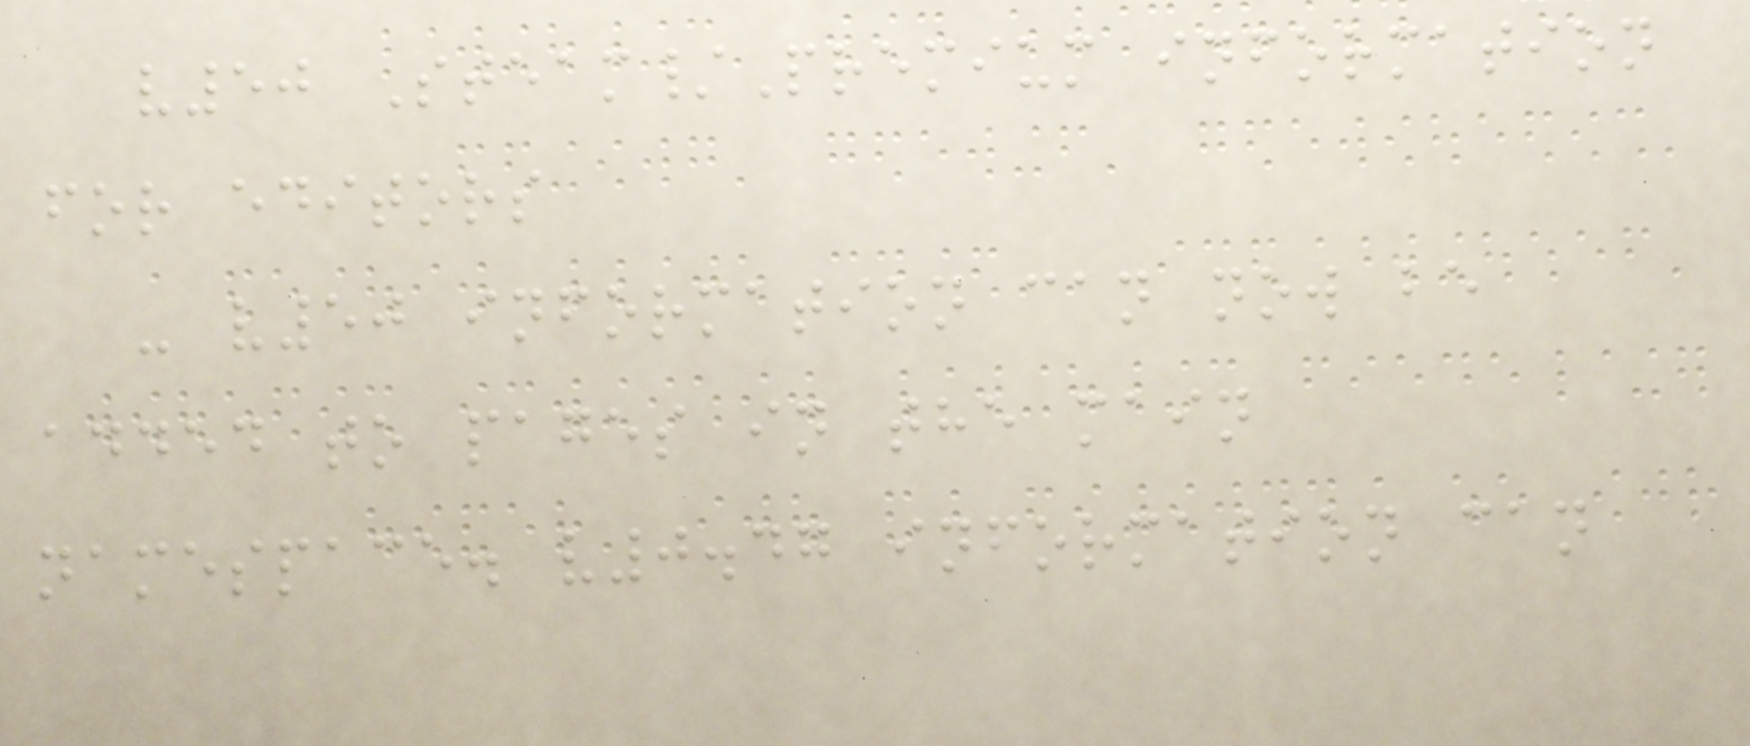v50 Steam/Premium information
for editors
- v50 information can now be
added to pages in the main
namespace. v0.47 information can
